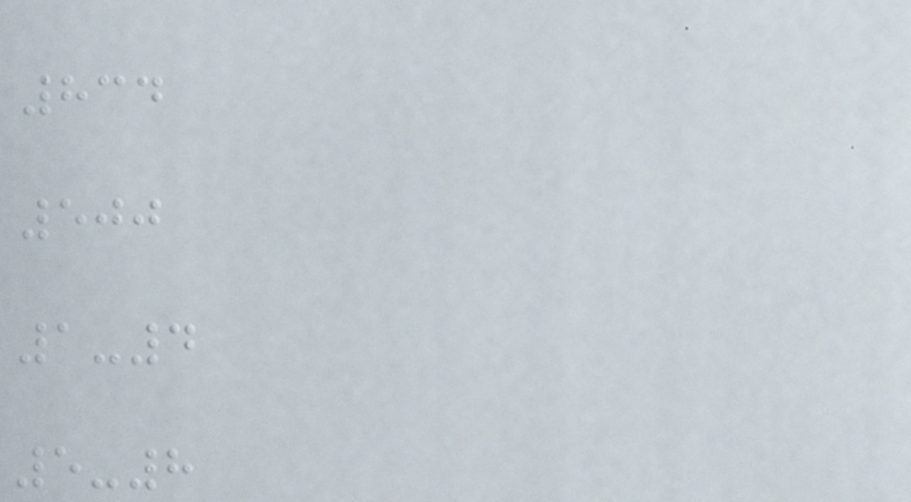834
500
1-4
5-8
